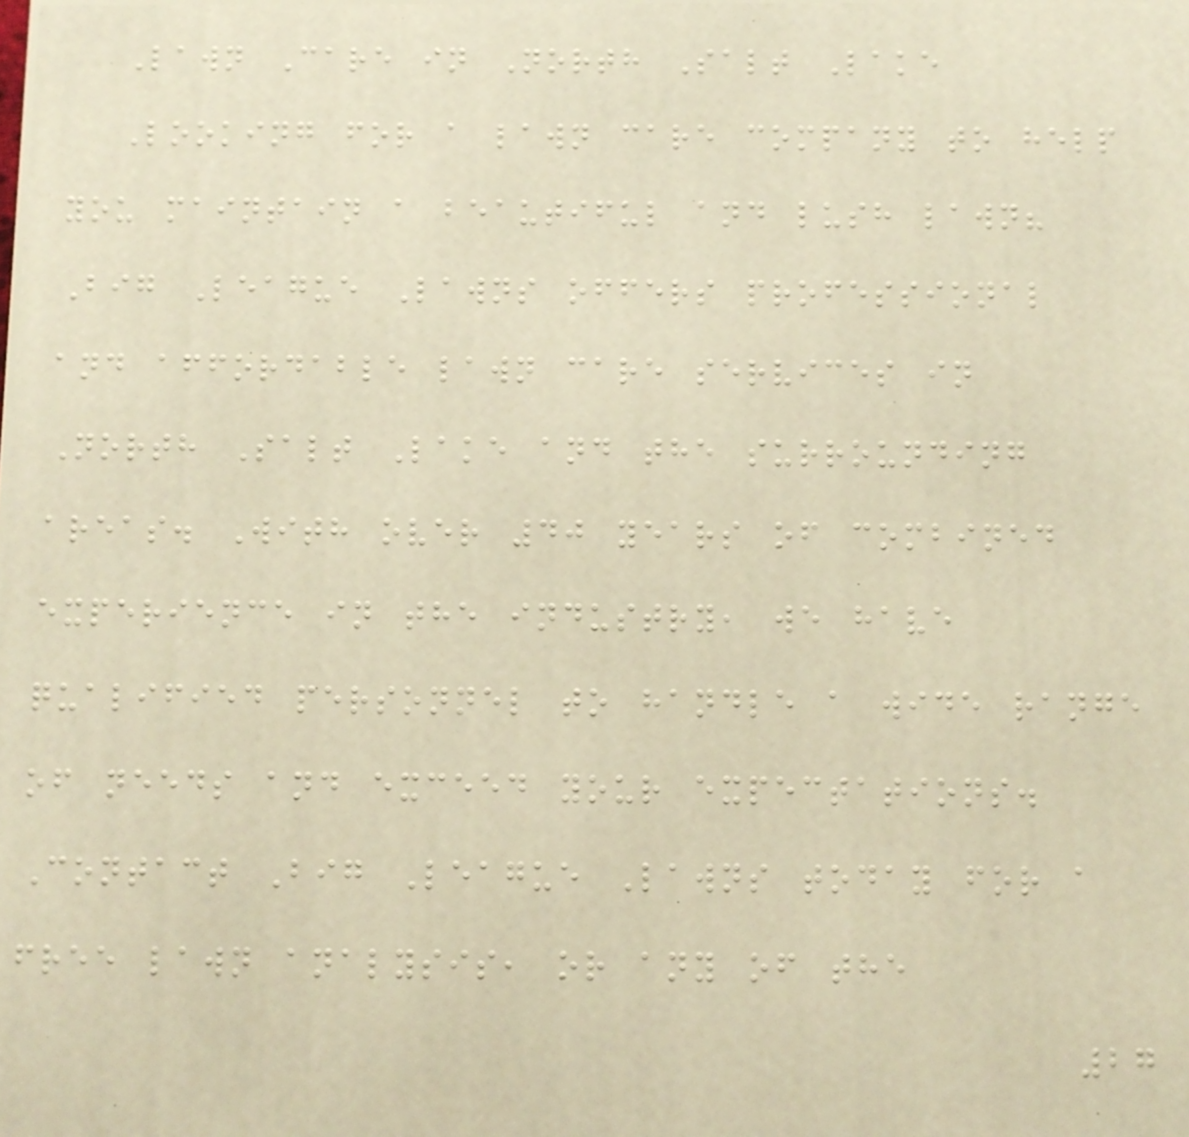Lawn Care in North Salt Lake
Looking for a lawn care company to help
you maintain a beautiful and lush lawn?
Big League Lawns offers professional
and affordable lawn care services in
North Salt Lake and the surrounding
areas. With over 40 years of combined
experience in the industry, we have
qualified personnel to handle a wide range
of needs and exceed your expectations.
Contact Big League Lawns today for a
free lawn analysis, or any of the
27
